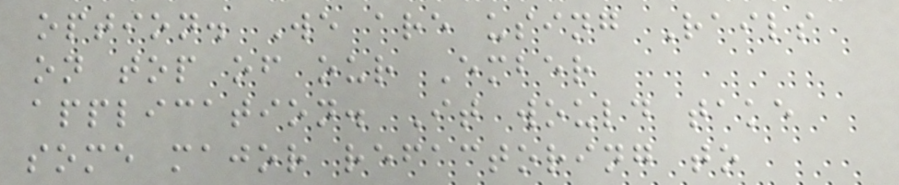option. We are using Rails
on top of our Ember
application. It would take
some major refactoring to
